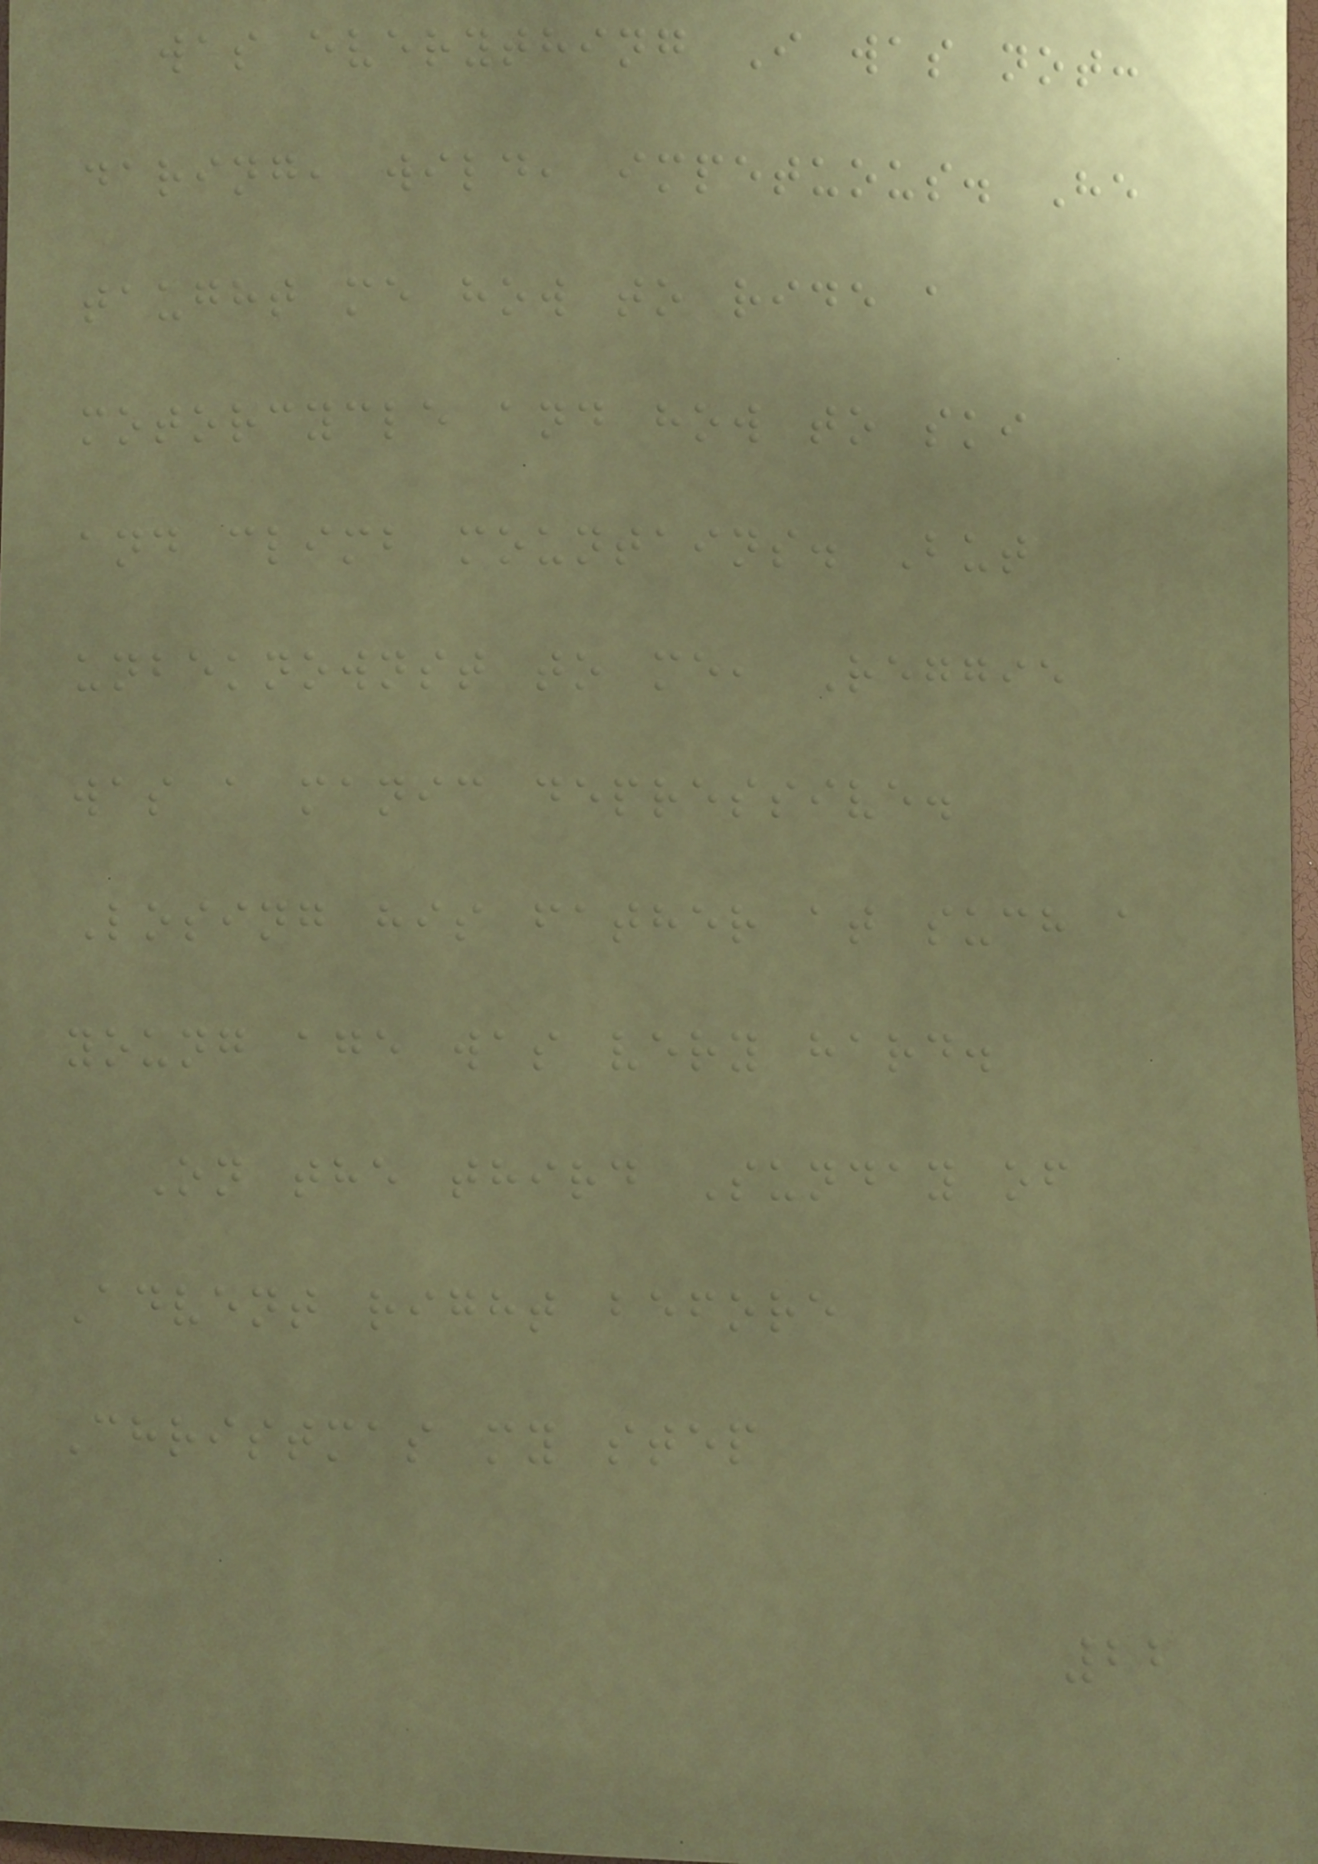was everything I was not:
daring, wild, impetuous. He
taught me how to ride a
motorcycle and how to ski
and climb mountains. But
unbeknownst to me, Reggie
was a manic depressive.
Losing his father at such a
young age was very hard.
On the third Sunday of
Advent right before
Christmas my step
22
